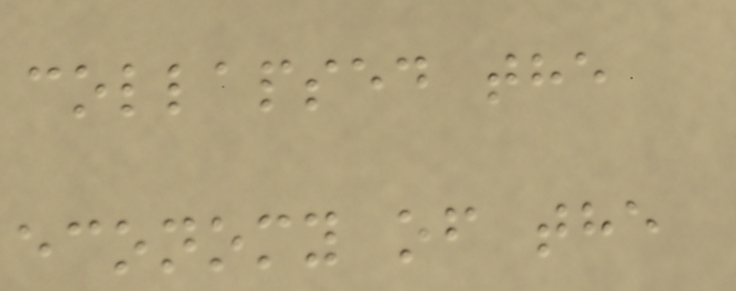collapsed the
economy of the
